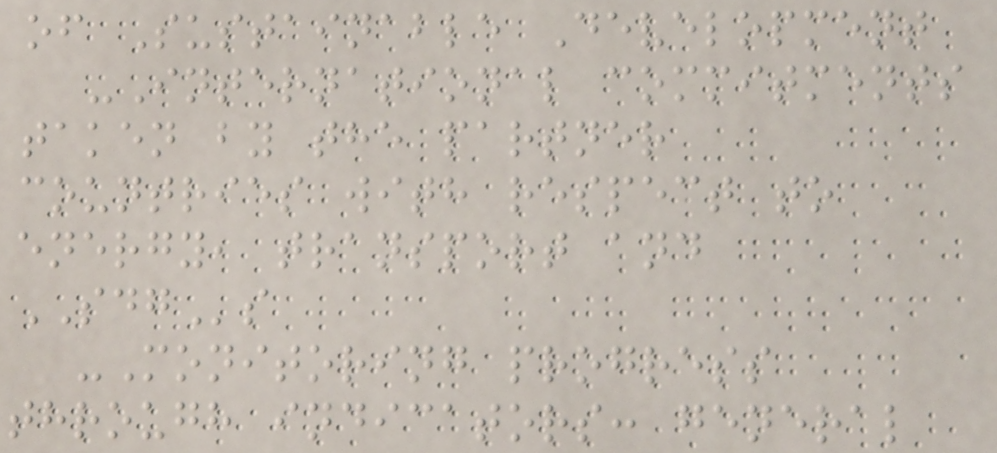of Sustainable Development
-International commitments
taken by the partner
countries with respect to
energy, transport and
SDGs
-Monitoring progress
through indicators: general
